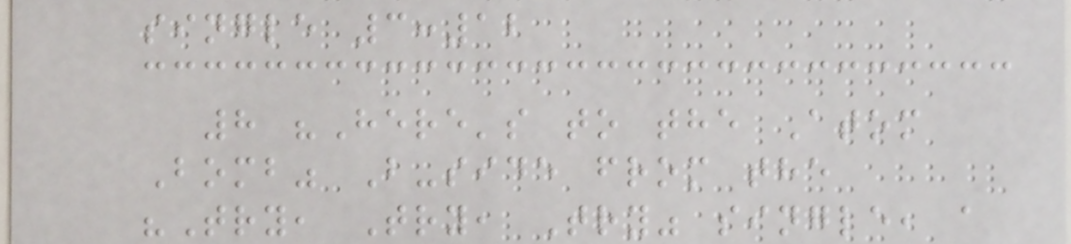single 3:12
8 "Here's to the Atom
Bomb" B-side from the
"Try, Try, Try" single, a
